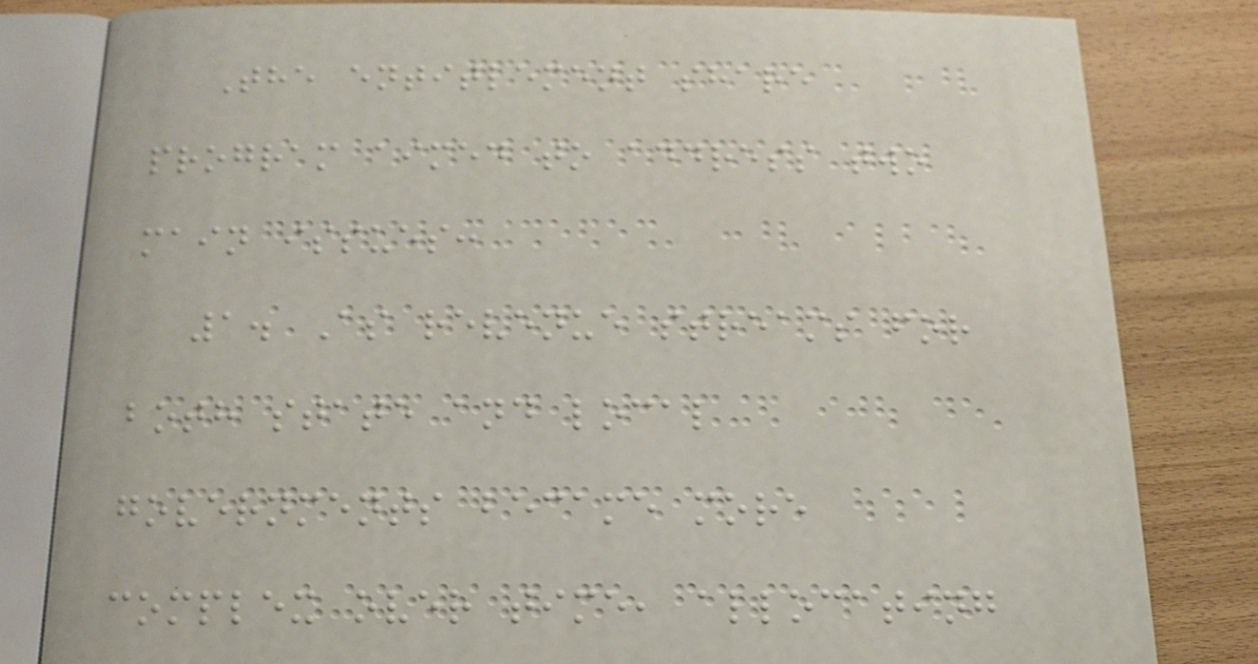The entitlement share
program aimed to address two
main issues:
1. As revenue streams for
both state and local
governments became more
complex over time, allocating
